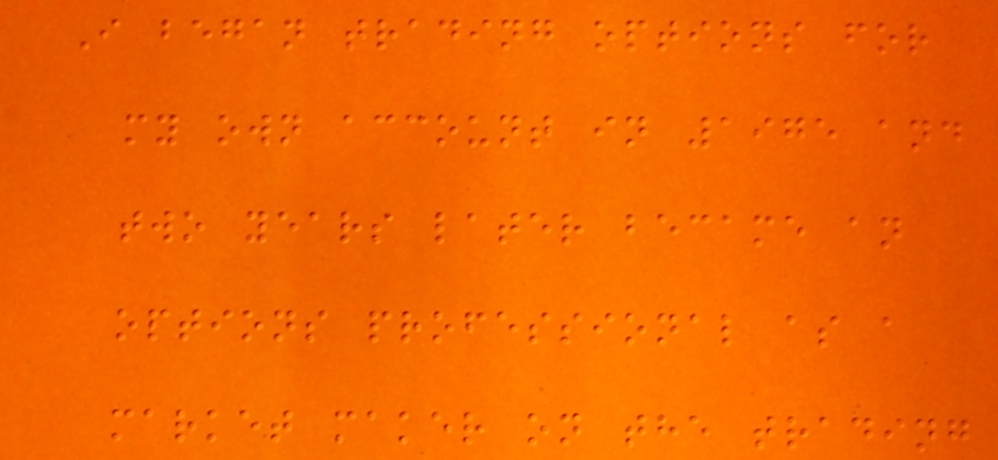I began trading options for
my own account in 1975 and
two years later became an
options professional as a
market maker on the trading
